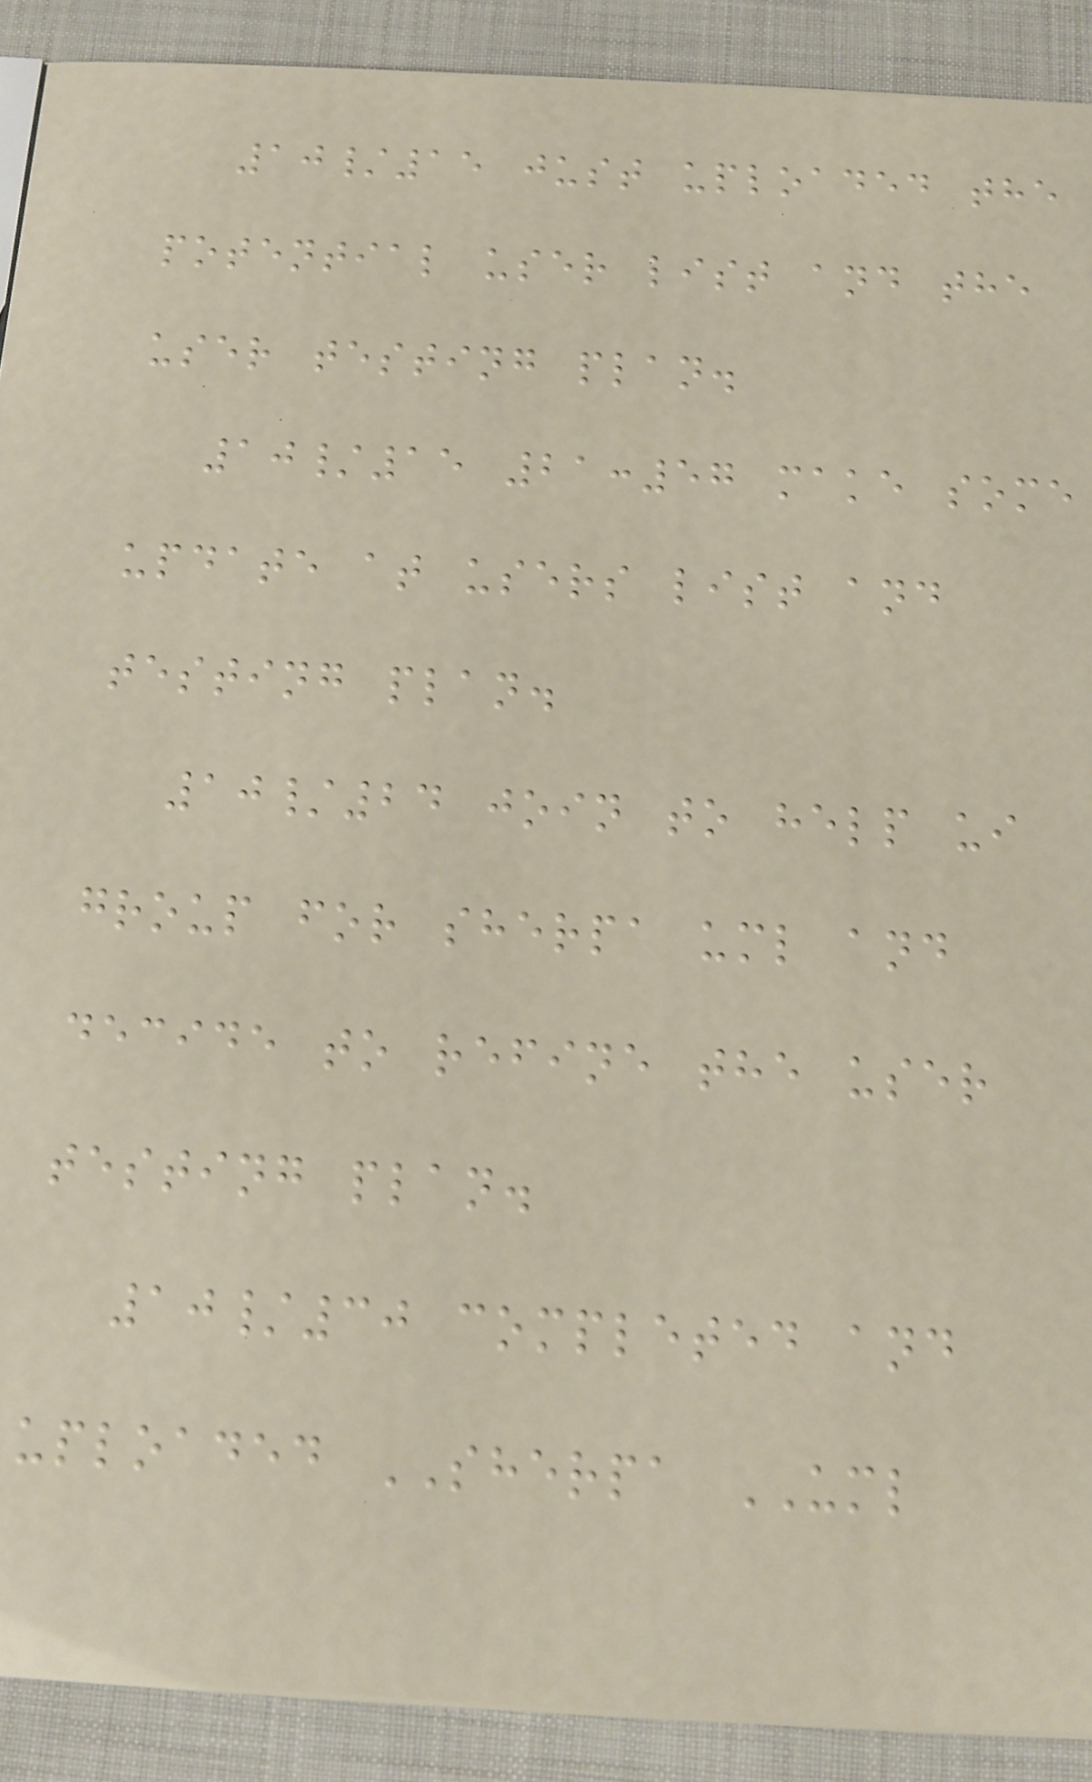10/15 just uploaded the
potential user list and the
user testing plan.
10/15 21:57 make some
update at users list and
testing plan.
10/24 join to help ui
group for sherpa uml and
decide to refine the user
testing plan.
10/30 completed and
uploaded SHERPA UML
